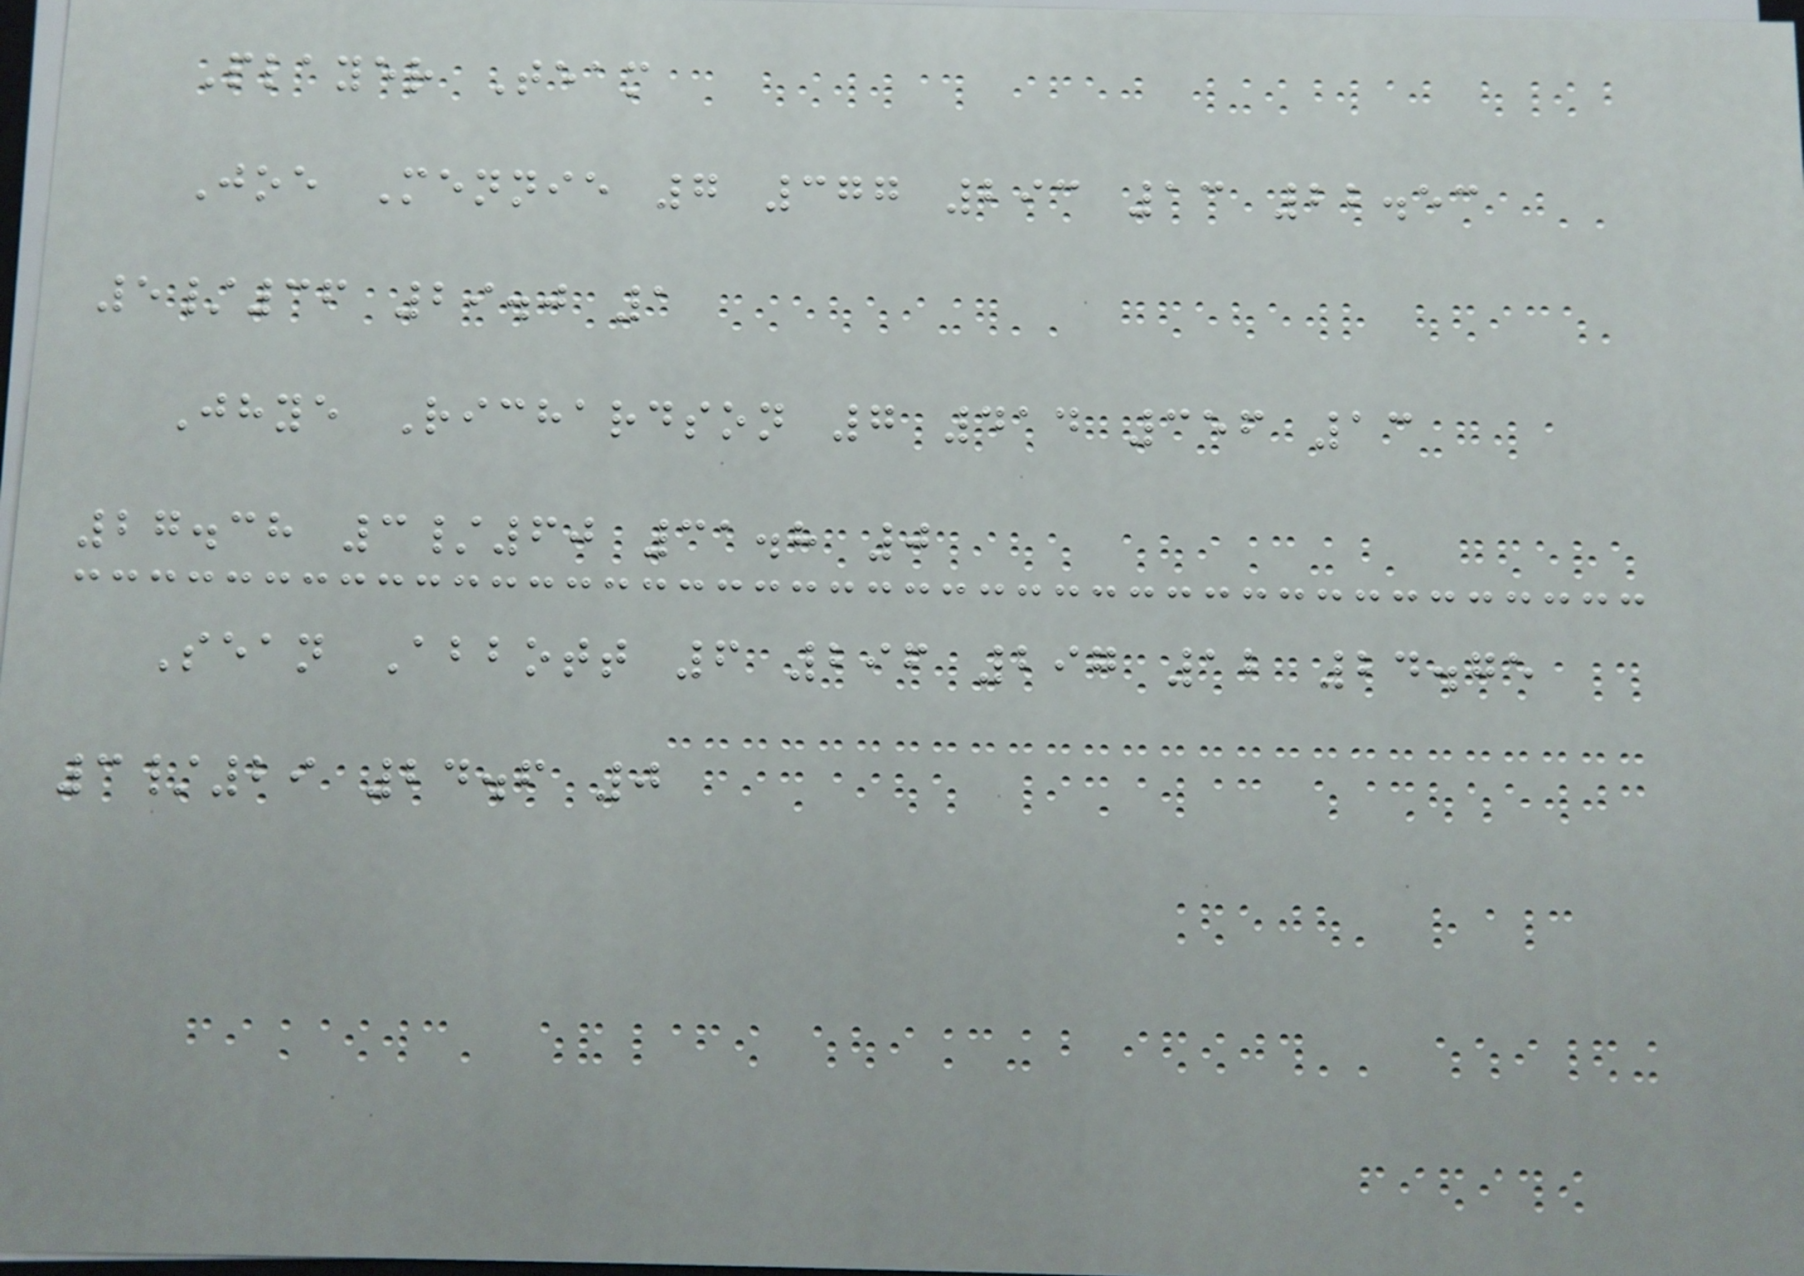Player Team
Joe Mennie 7 377 293 13 22.53
5/36 29.0 1
Jhye Richardson 7 414 356 13
27.38 3/60 31.8 0
Sean Abbott 6 296 297 12 24.75
3/29 24.6 0
